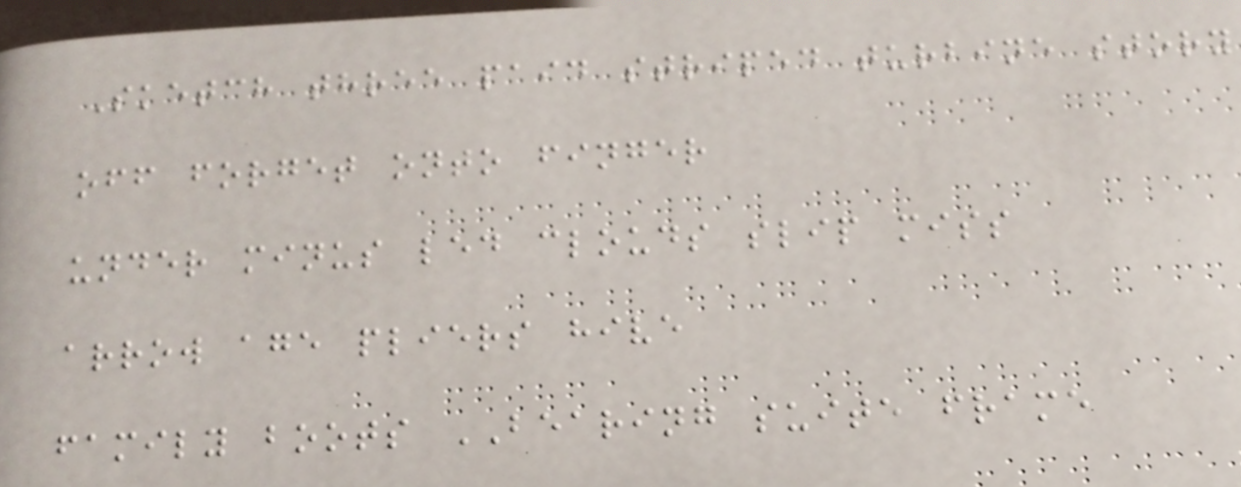Sketch three paid striped turbine story
off forget onto finger
under minus led clouds slip miss
arrow age pliers hive
family boots BEARING suite frame
